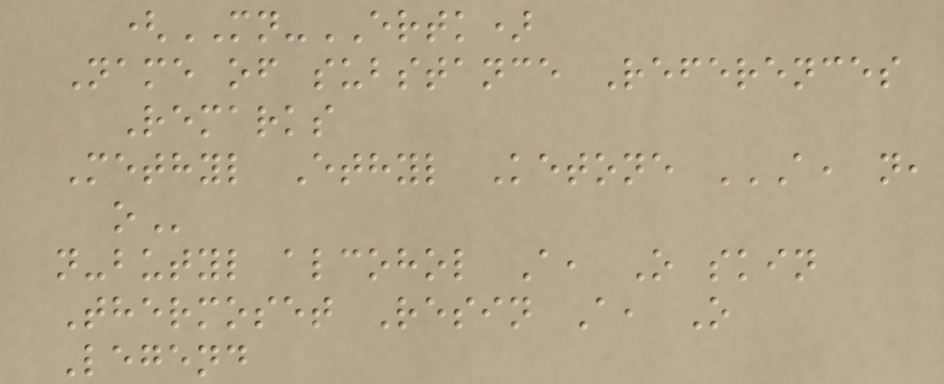(MN-ERTK)
Name of substance References
Remarks
Methyl Ethyl Ketone A, N,
O
n-butyl alcohol A, O skin
Thermoset Resin A, O
Legend
